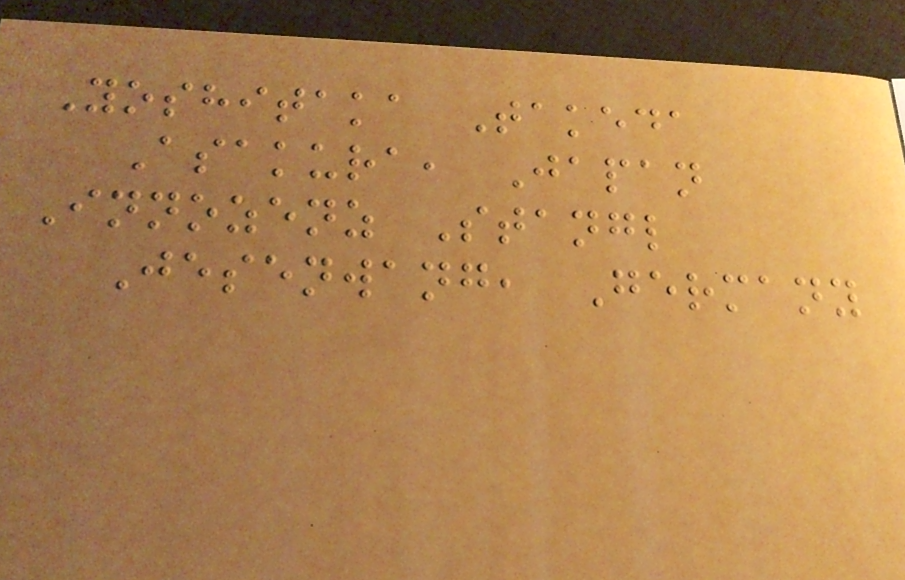Yoshitaka Takeda
Asakura, Japan
Innozenz Stangl
Jesenwang, Germany
